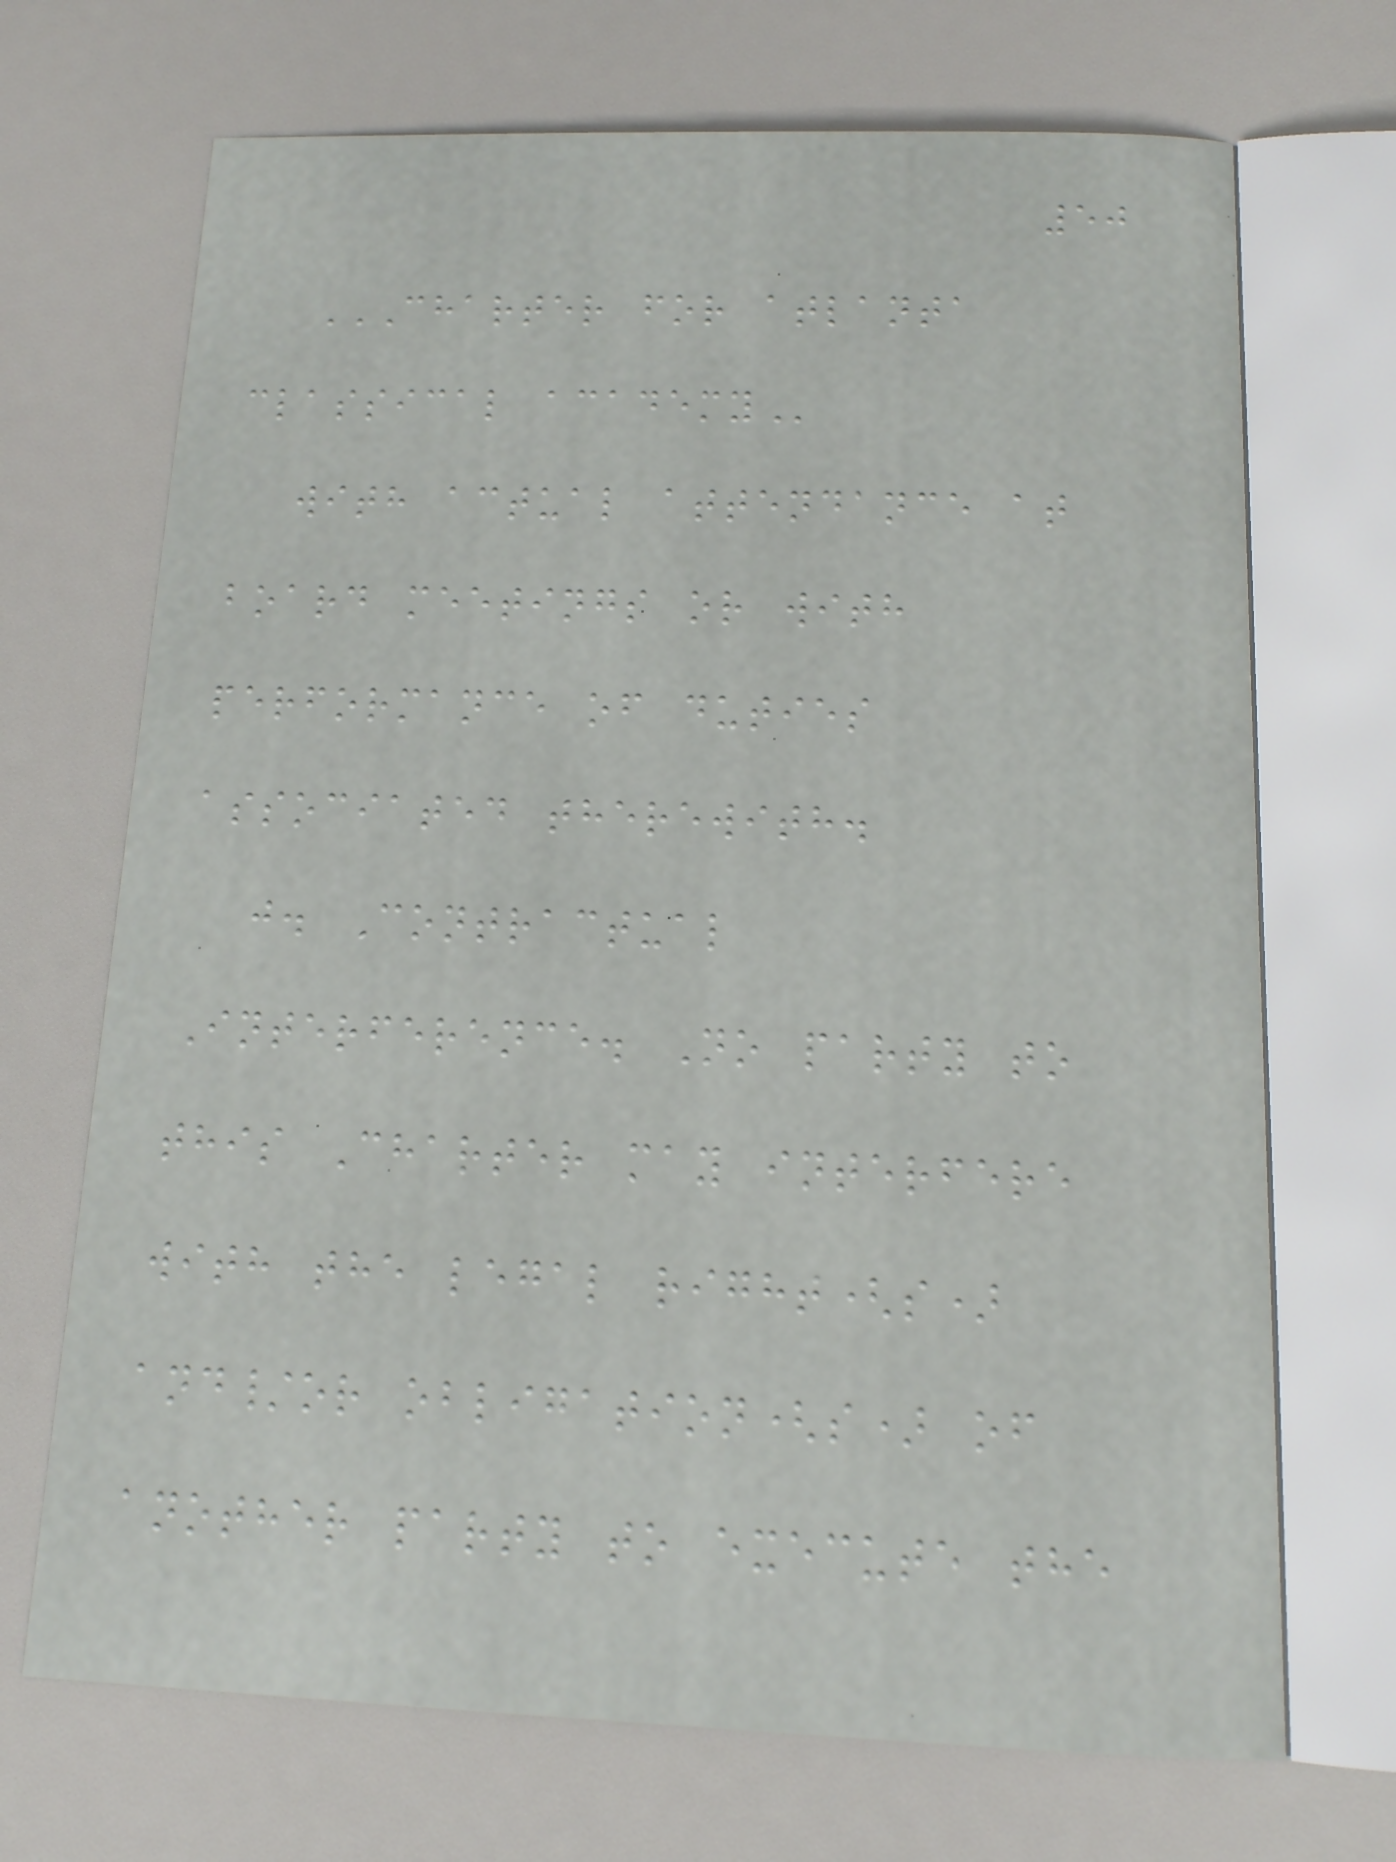50
CHARTER FOR ATLANTA
CLASSICAL ACADEMY
with actual attendance at
board meetings or with
performance of duties
associated therewith.
j. Contractual
Interference. No party to
this Charter may interfere
with the legal right(s)
and/or obligation(s) of
another party to execute the
